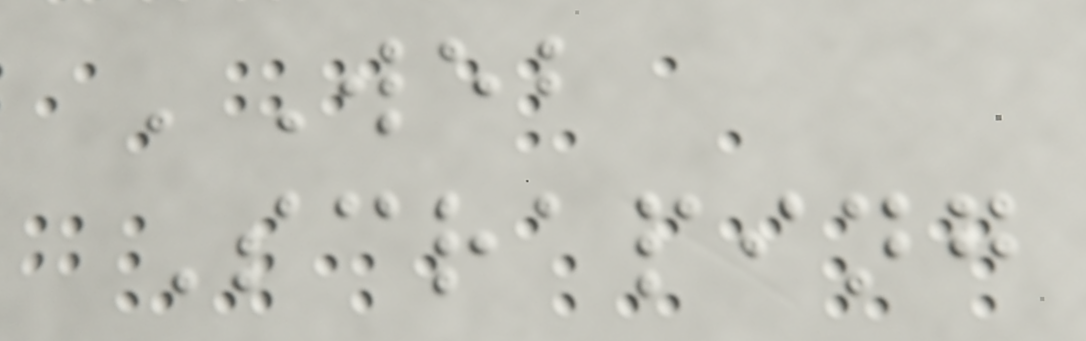'Web
Scraping
